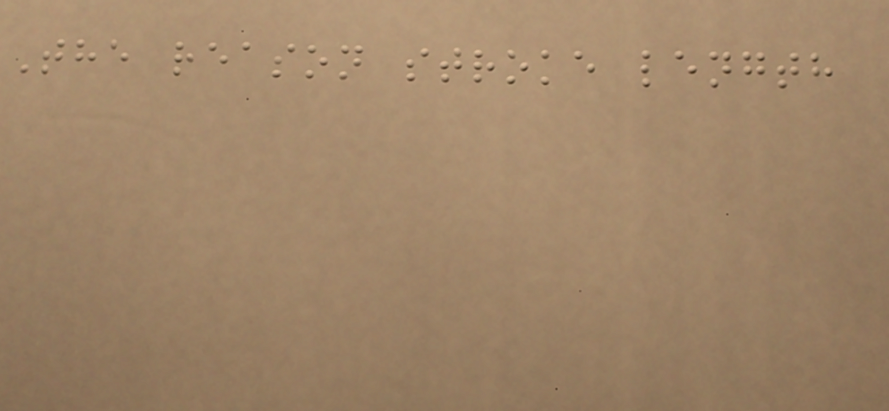The reason stroke length
